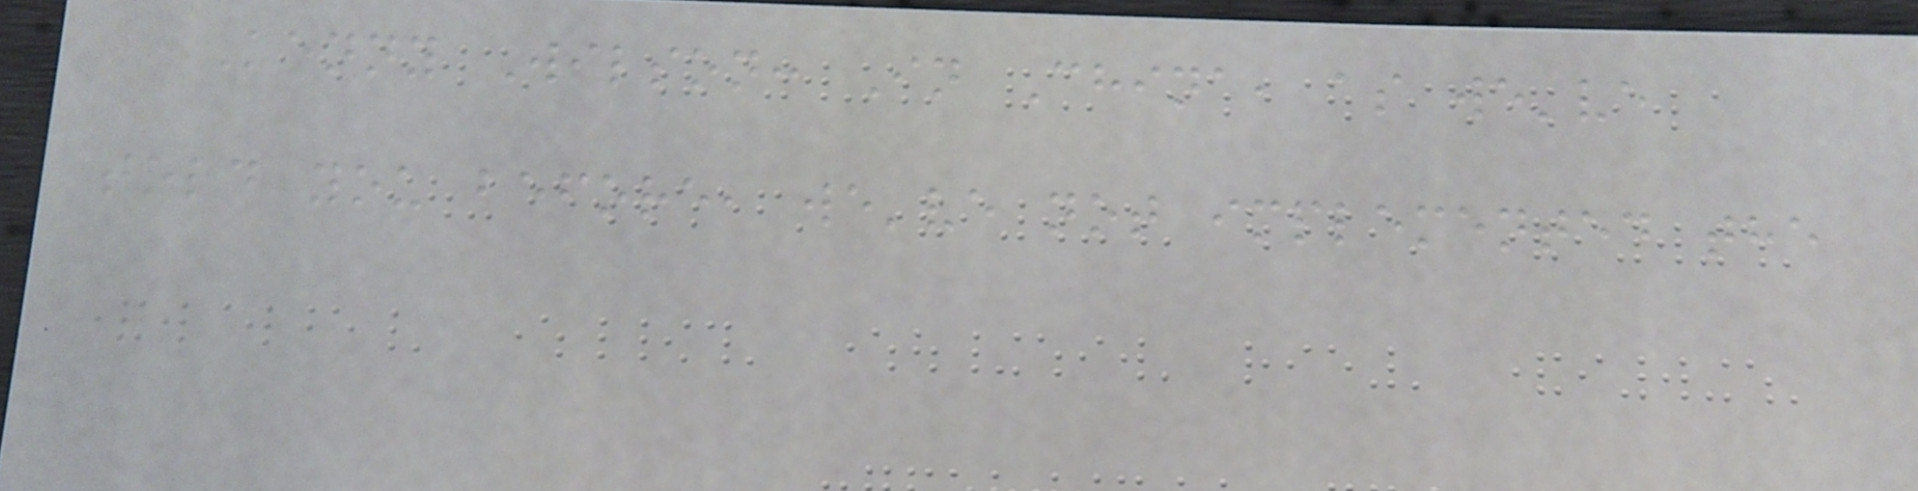Kenny Wilson: In China, as we've
told you before, we've not implemented the
